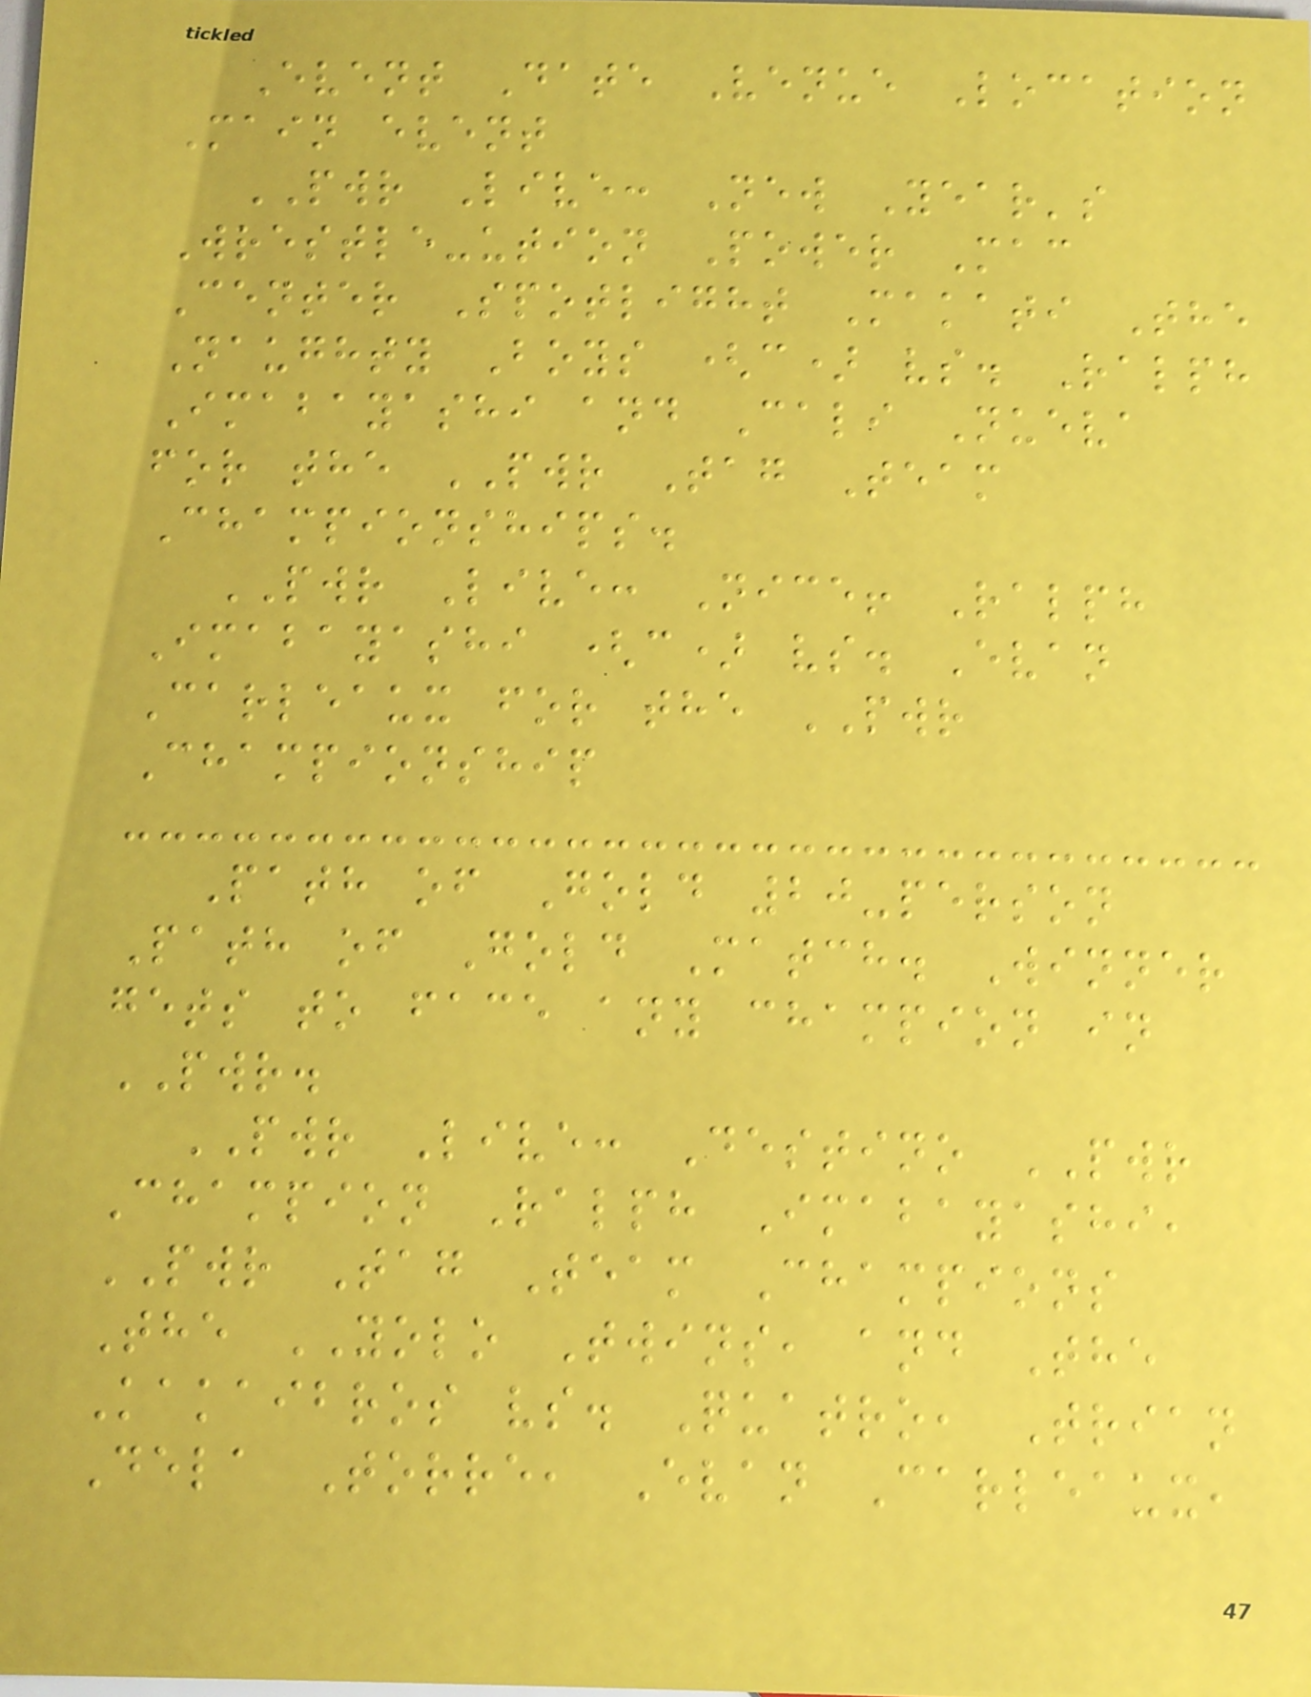Event Date Venue Location
Main event
PWR Live: New Year's
Wrestle-ution Power Mac
Center Spotlight Makati The
Naughty Boys (c) vs. Ralph
Imabayashi and Cali Nueva
for the PWR Tag Team
Championships.
PWR Live: Nice! Ralph
Imabayashi (c) vs. Evan
Carleaux for the PWR
Championship
Path of Gold 20-person
Path of Gold Match. Winner
gets to face any champion in
PWR.
PWR Live: Destino PWR
Champion Ralph Imabayashi,
PWR Tag Team Champions
The YOLO Twins, and The
Kakaibros vs. Quatro, Trian
Dela Torre, Evan Carleaux,
